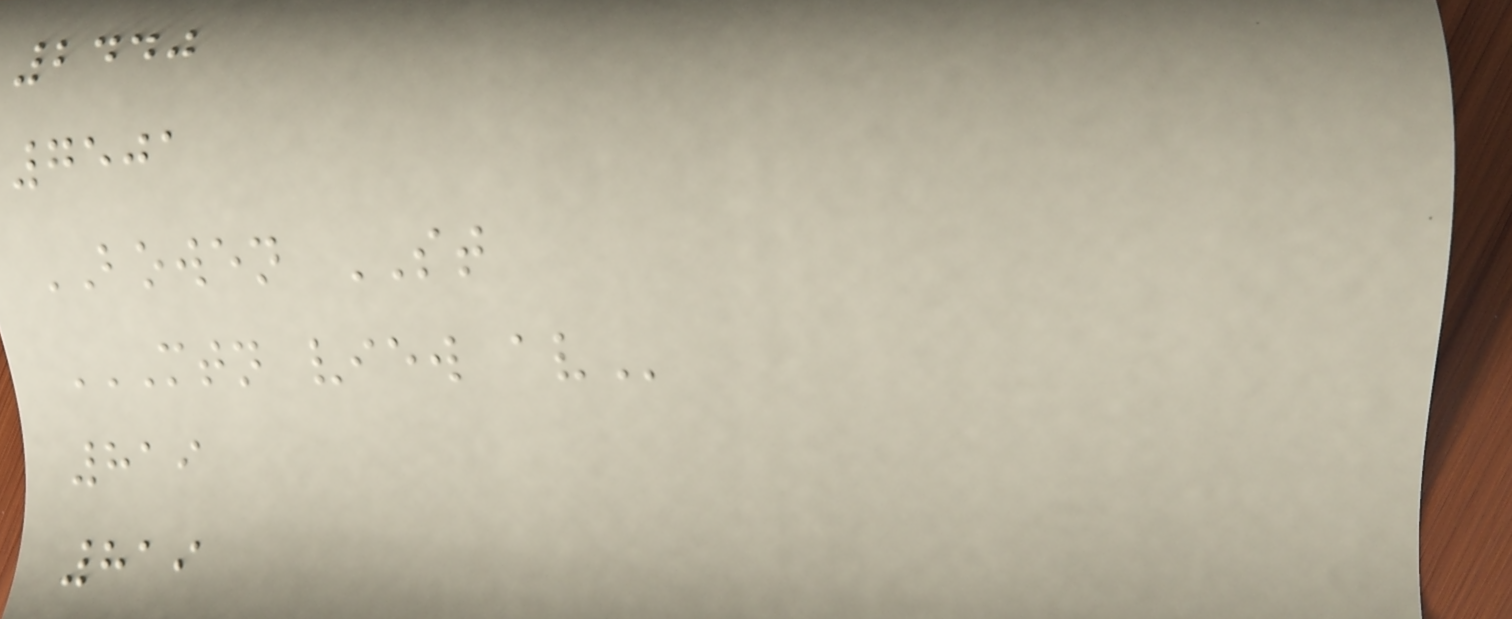2440
7501
BOWEN ST
MTN VIEW AV
819
819
